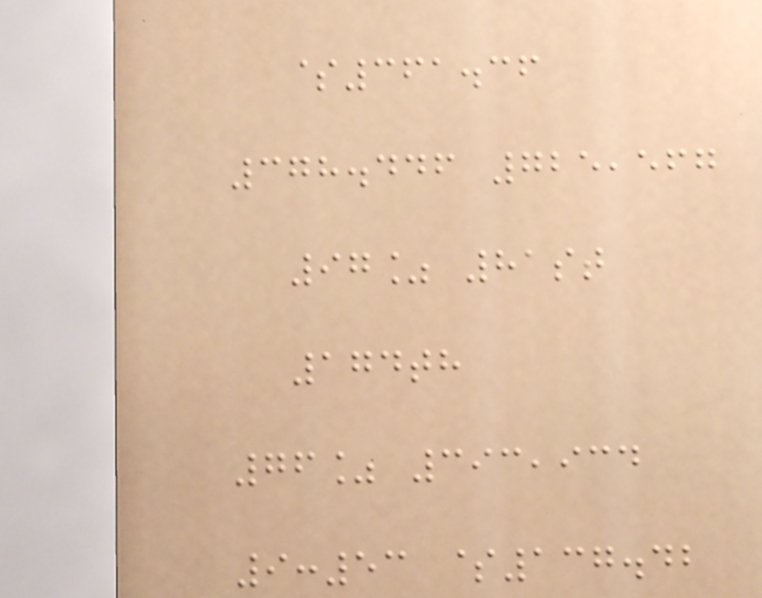$361.36
378.446 725,567
97% 81st
174th
76% 393,934
9:53 $137.42
